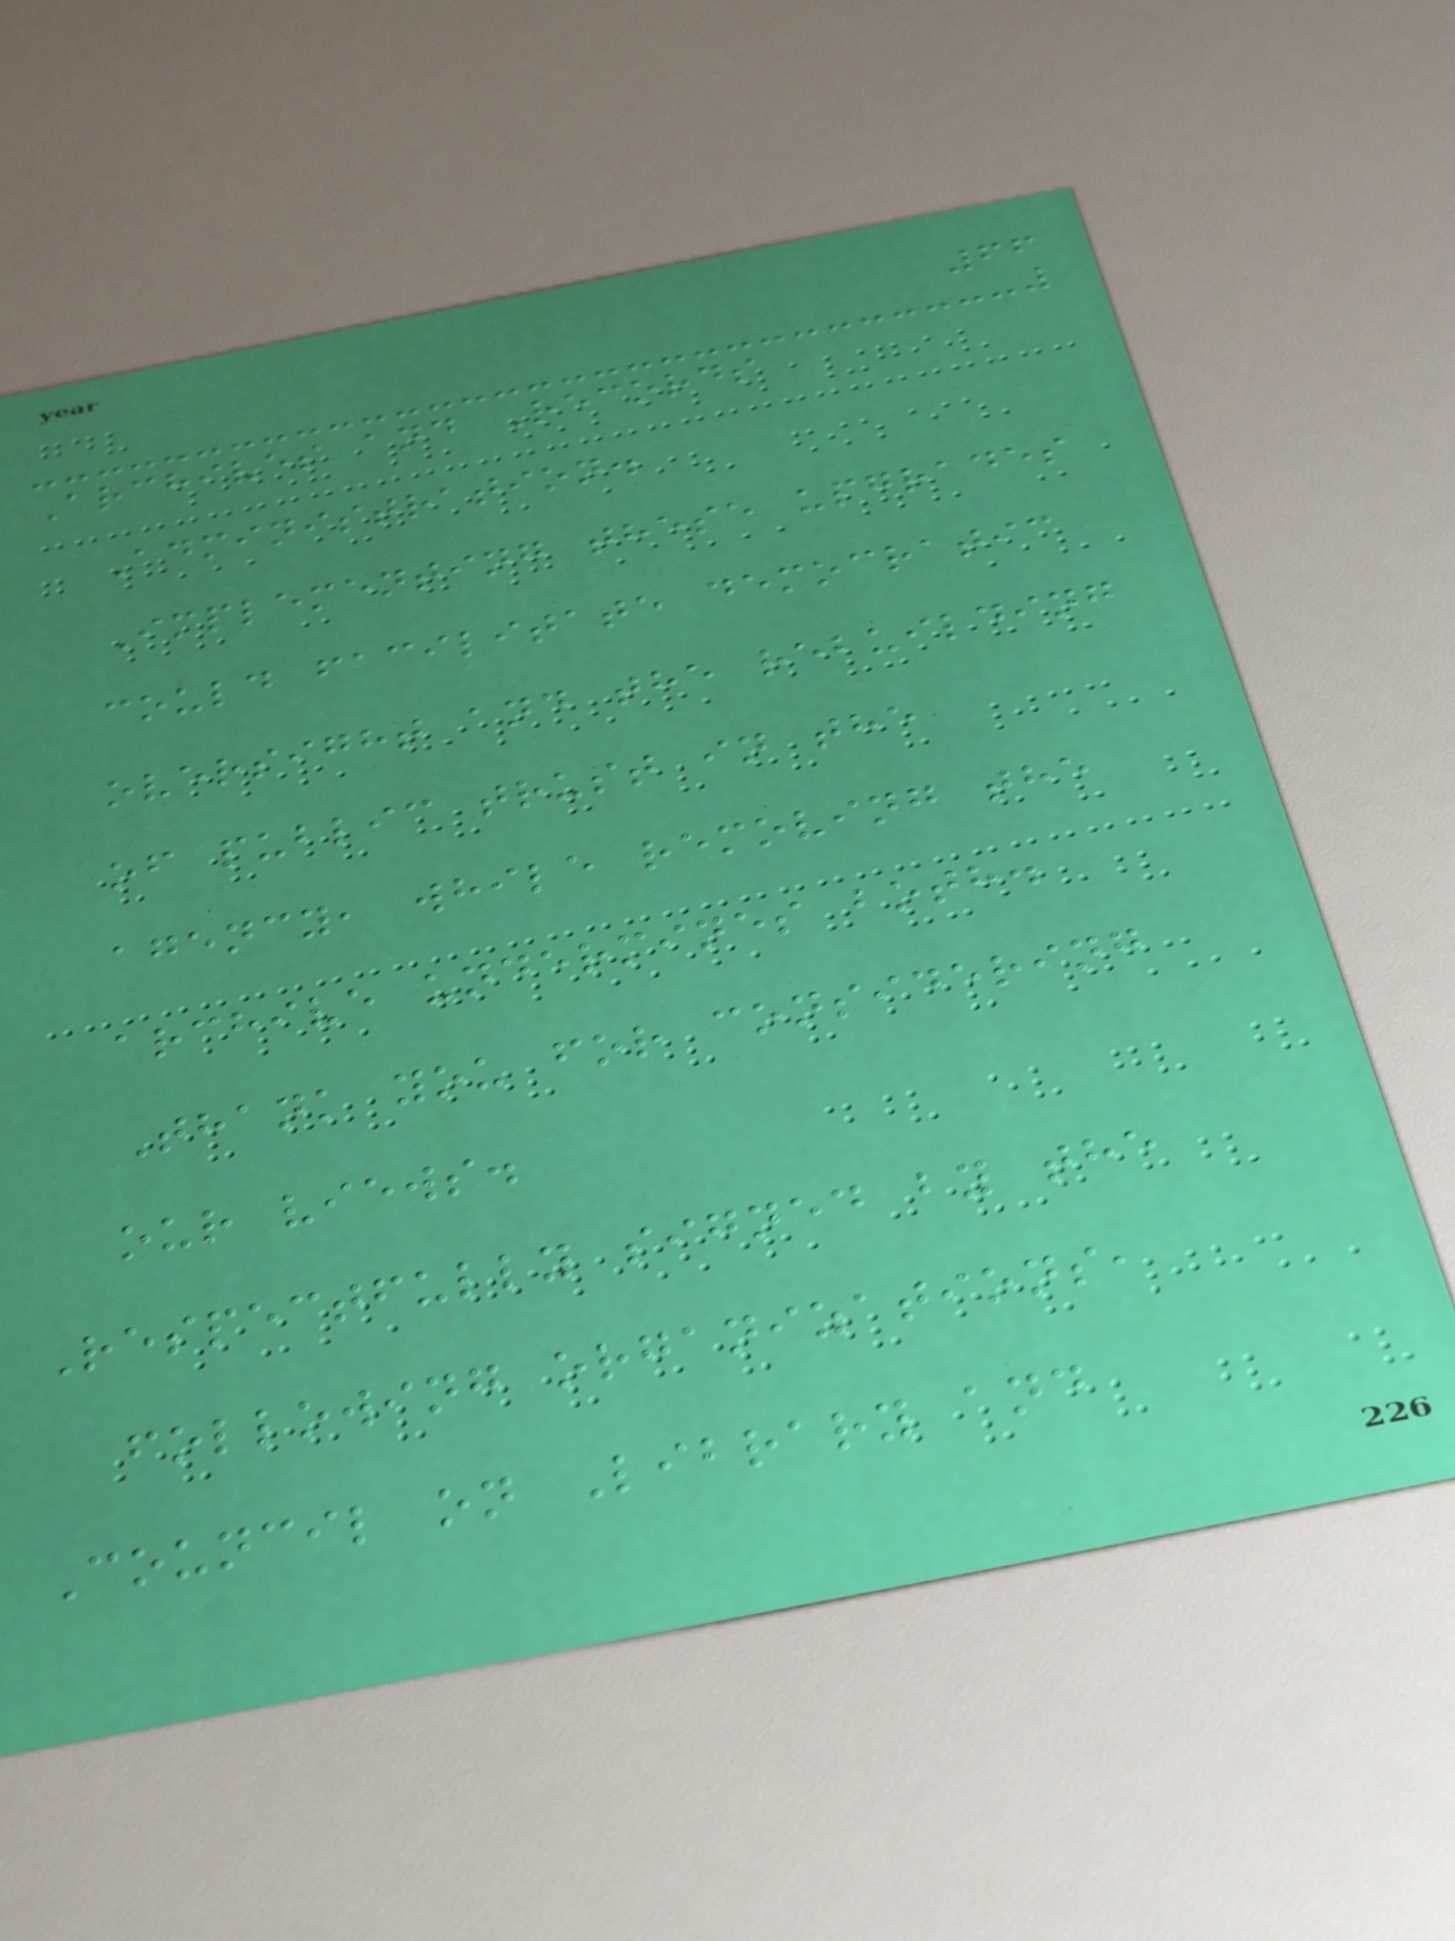66
Archives and Records
Administration.
Implementing these upgrades
could facilitate democratic
oversight and the rebuilding
of public trust in the
agency, while removing the
archive undermines both.
Thank you for considering
our views.
Respectfully signed by the
following organizations,
Council on Library and
